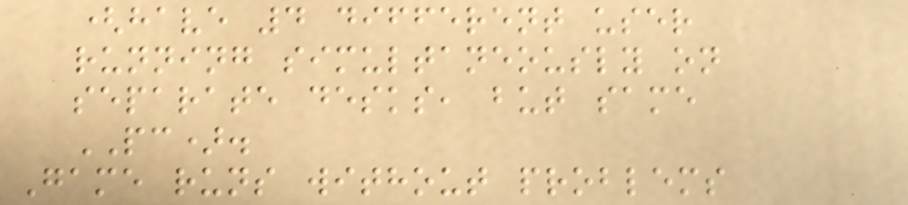(have 4 different user
running simultaneously on
separate desks, but same
PC).
Game runs without problems
